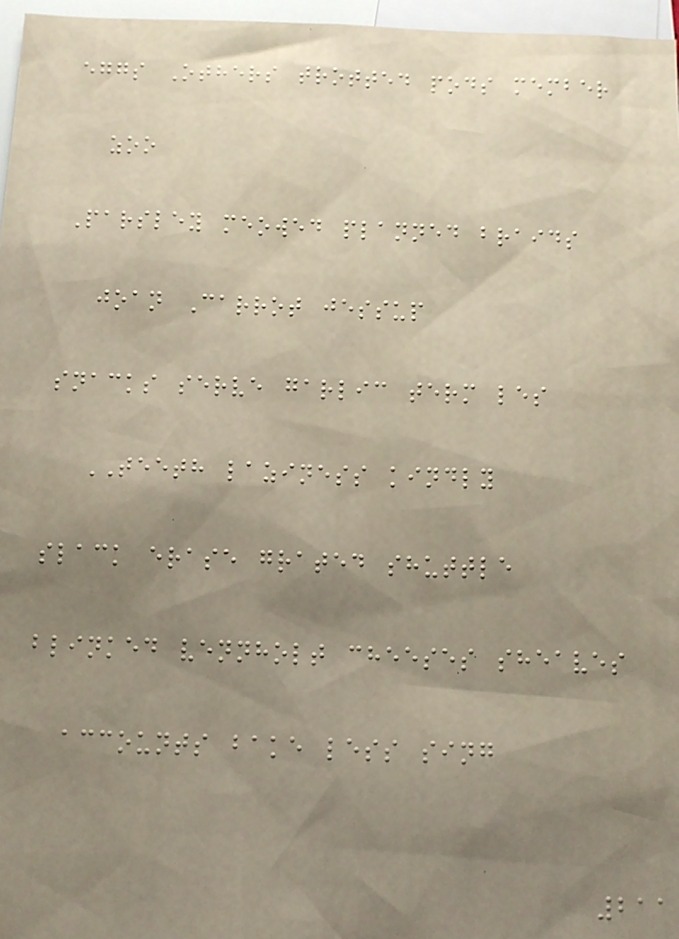eggs Others trotted pods member
zoo
Parsley meowed planned braids
joan Carrot jessup
snacks serve garlic term les
TEETH laziness kindly
slack erase grated shuttle
blinked vennholt cheeses sheaves
accounts bake less sing
211
